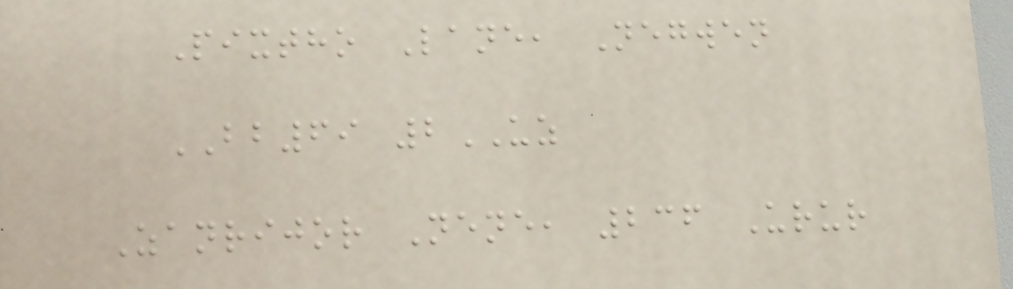Pixtho Lane, Negwen
BB69 2UZ
Zanrijor Nene, 236 Urur
